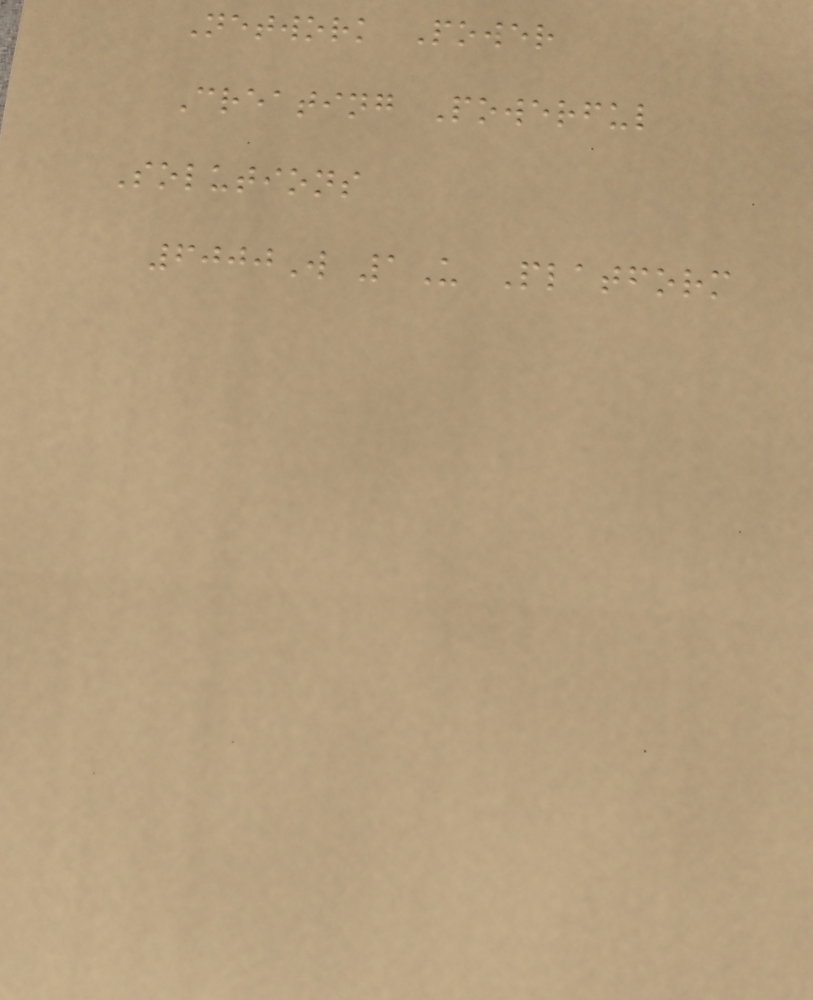Network Power
Creating Powerful
Solutions
6000W 1U Platform
